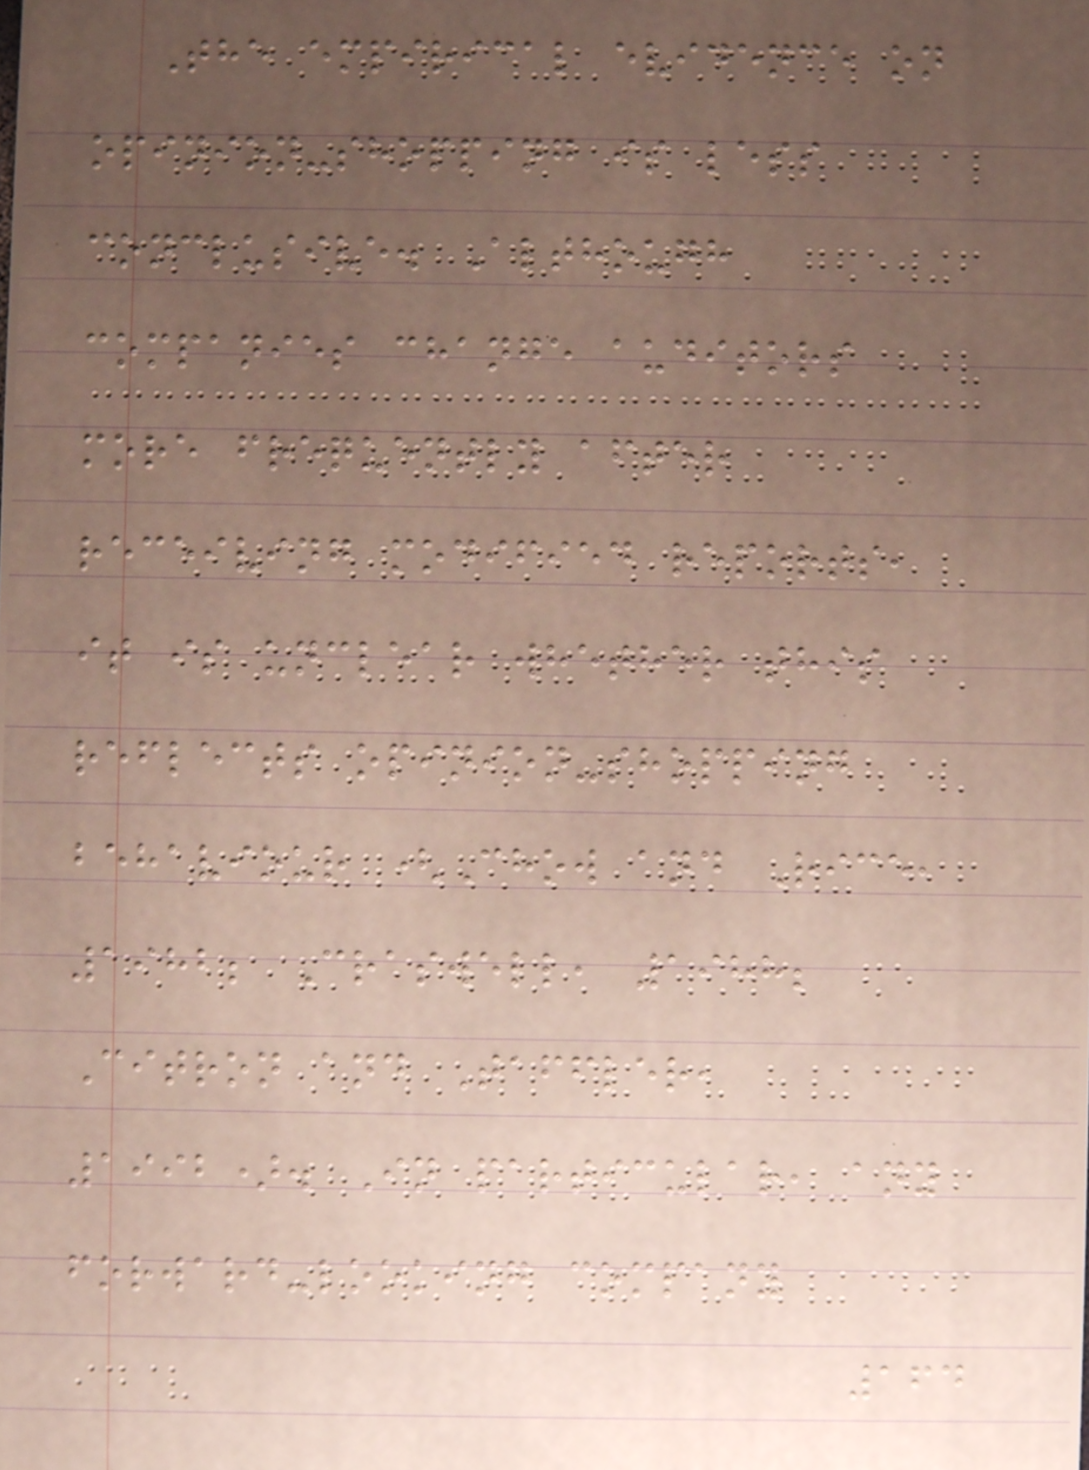The empirical evidence on
opinion-shopping is less
conclusive. Although
companies change auditors
more frequently after
receiving modified reports,
it is unclear whether this
reflects opinion-shopping
behaviour (Chow and Rice,
1982; Craswell, 1988;
Citron and Taffler,
1992). In particular, any
forward-looking company
164
